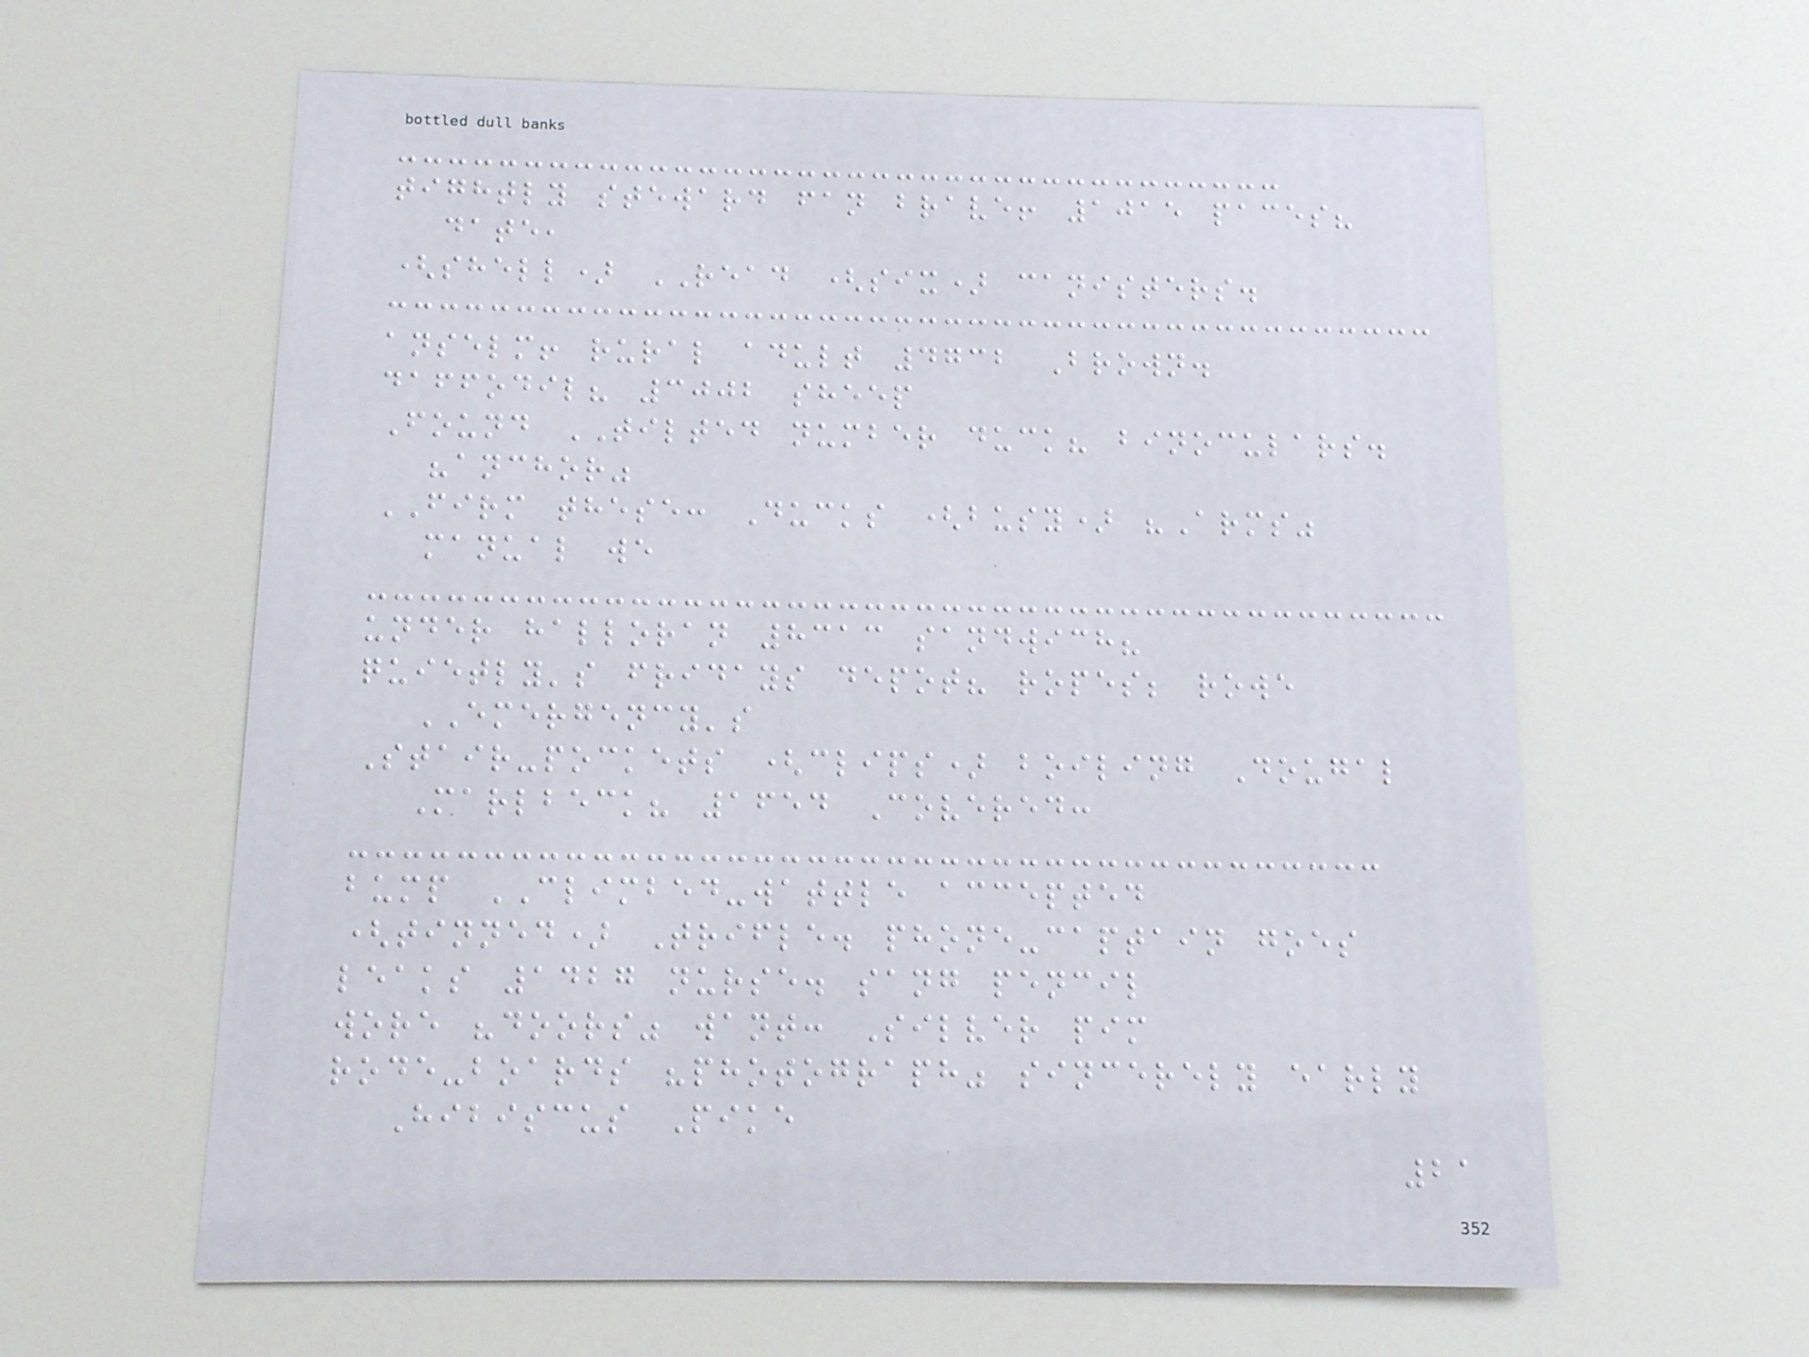tightly steward fan brave! 1015 paces?
date,
(shell) READ (six) canisters.
anselm! rural adult 4732 Brown.
daffodil? 3002 sheep
Found TILTED number duck? binoculars.
"anchor"
FIRM these: Ducks (busy) "Arms"
manual we
under halloran 8313 sandwich?
quietly's fridays depot? ropes; rowe
EMERGENCY's
Stair-pockets (clips) boiling Dougal
Marlbeck? 1654 Covered:
bump CLIMBED-wattle accepted
(tinned) Trifle. phone-captain goes
leaks 1427 nurse. sang pencil
wore "doors" want: Silver pim
rode-boards "photograph" sincerely early
Hibiscus Pike
21
